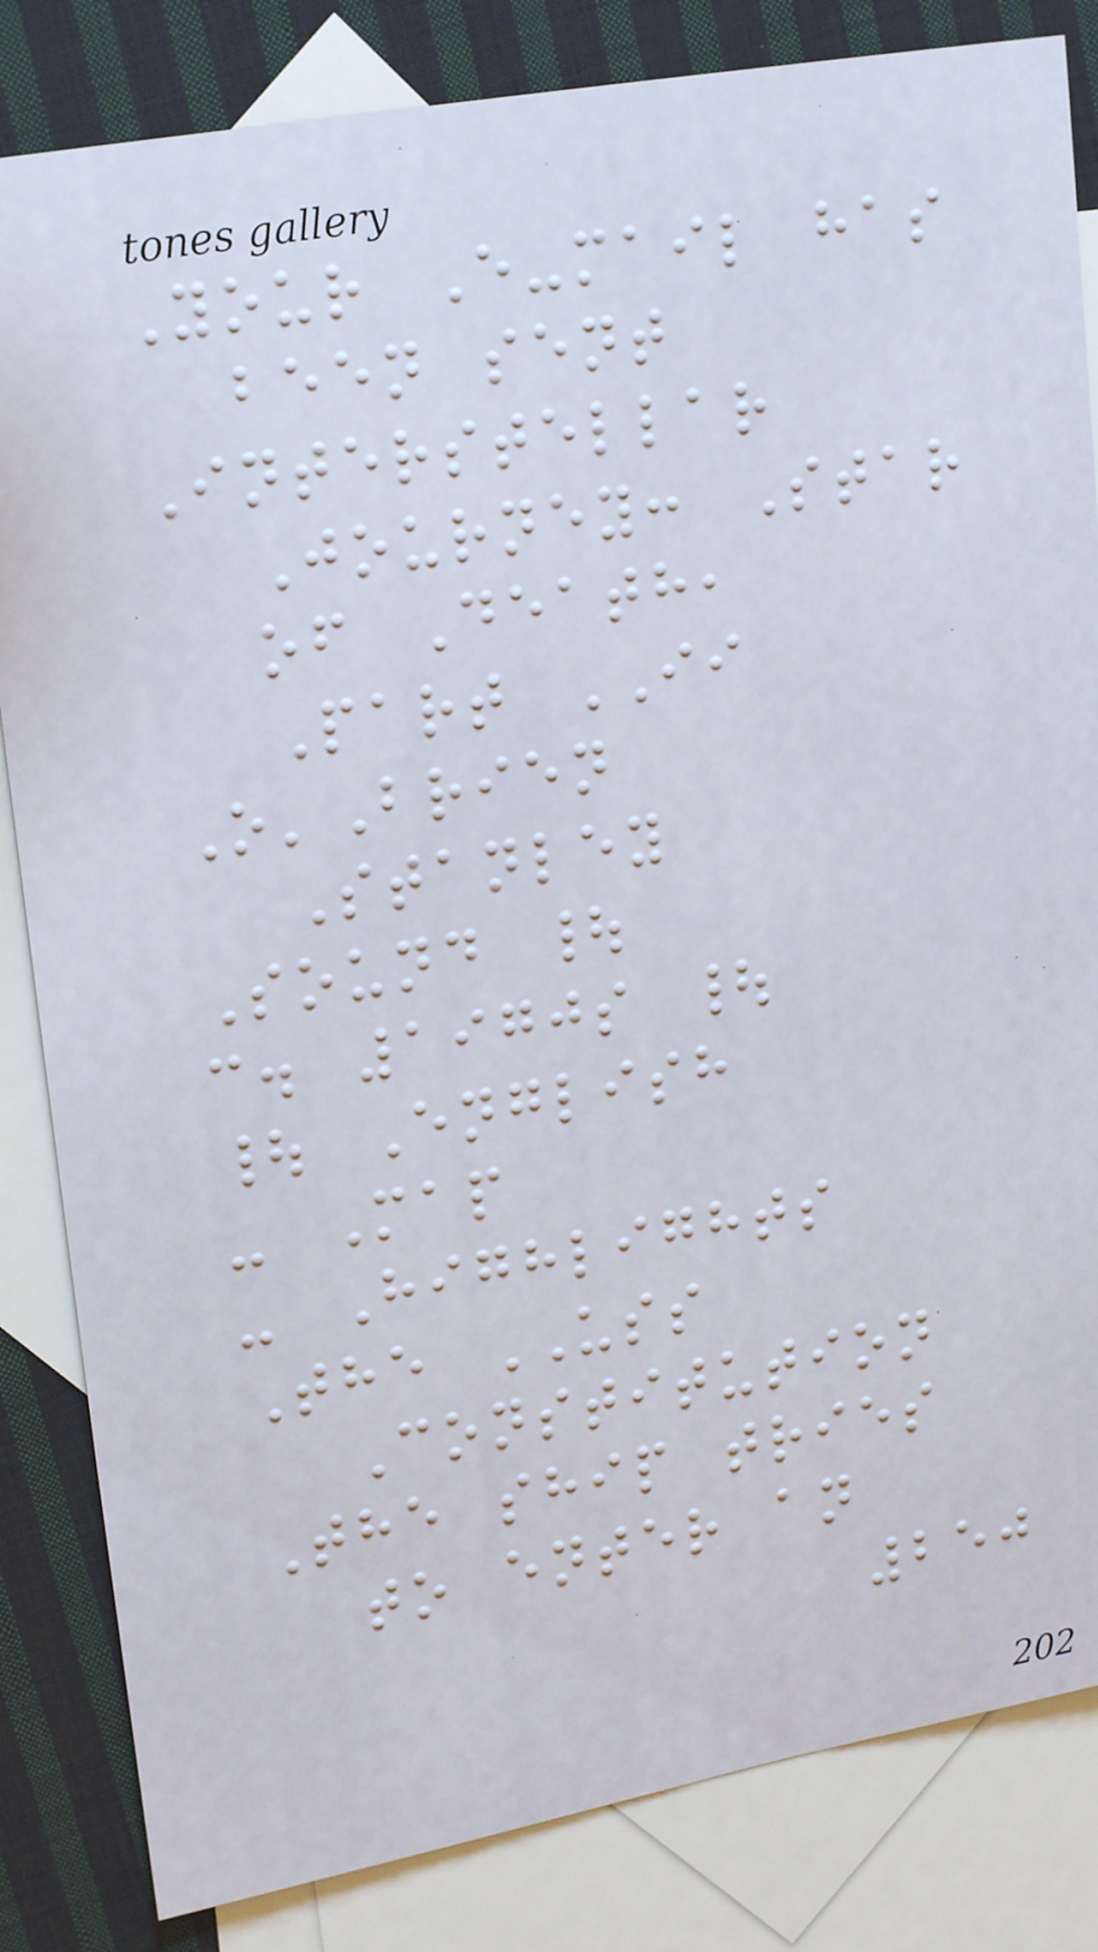Your E-mail has
been sent
Interstellar
Journey: Star
of Death,
Part II
O'Brien
Stanley
Sound |
c. 1970s |
| English
- Map
- Highlights
The USS
Constitution
The ship tries
to enter an
250
